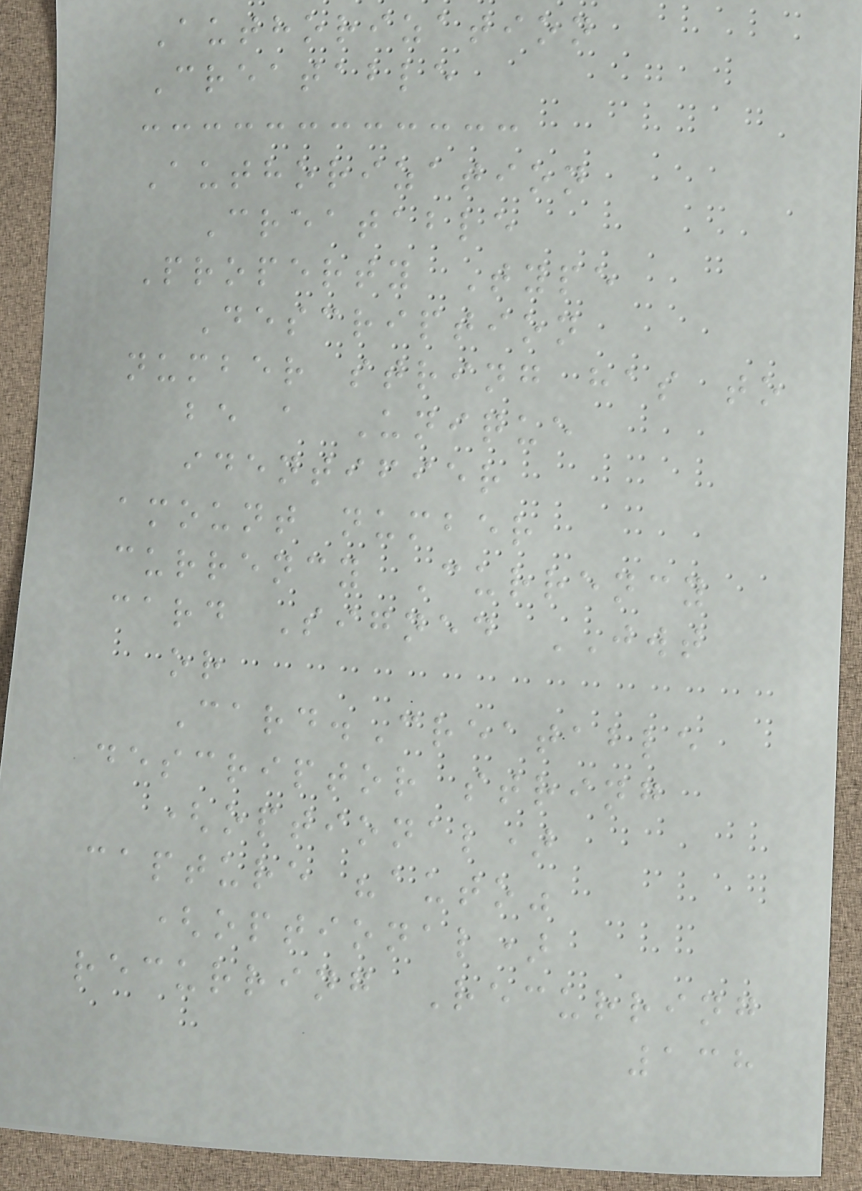Authorization
Creatable
Authorization
Creatable
Property Type
Description
number string has to
be a Unique
identifier
amount number
currency Currency
card Signed JWT
or
Card.Creatable
descriptor string
(optional)
capture "auto"
(optional)
recurring Recurring
138
